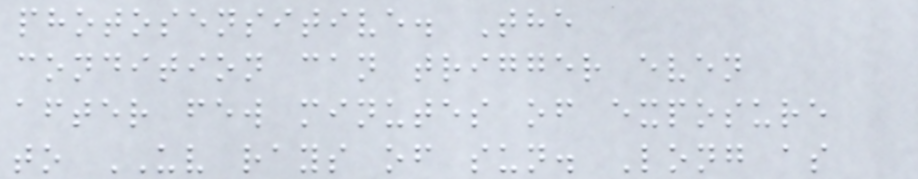photosensitive. The
condition can trigger even
after few minutes of exposure
to UV rays of sun. Long as
